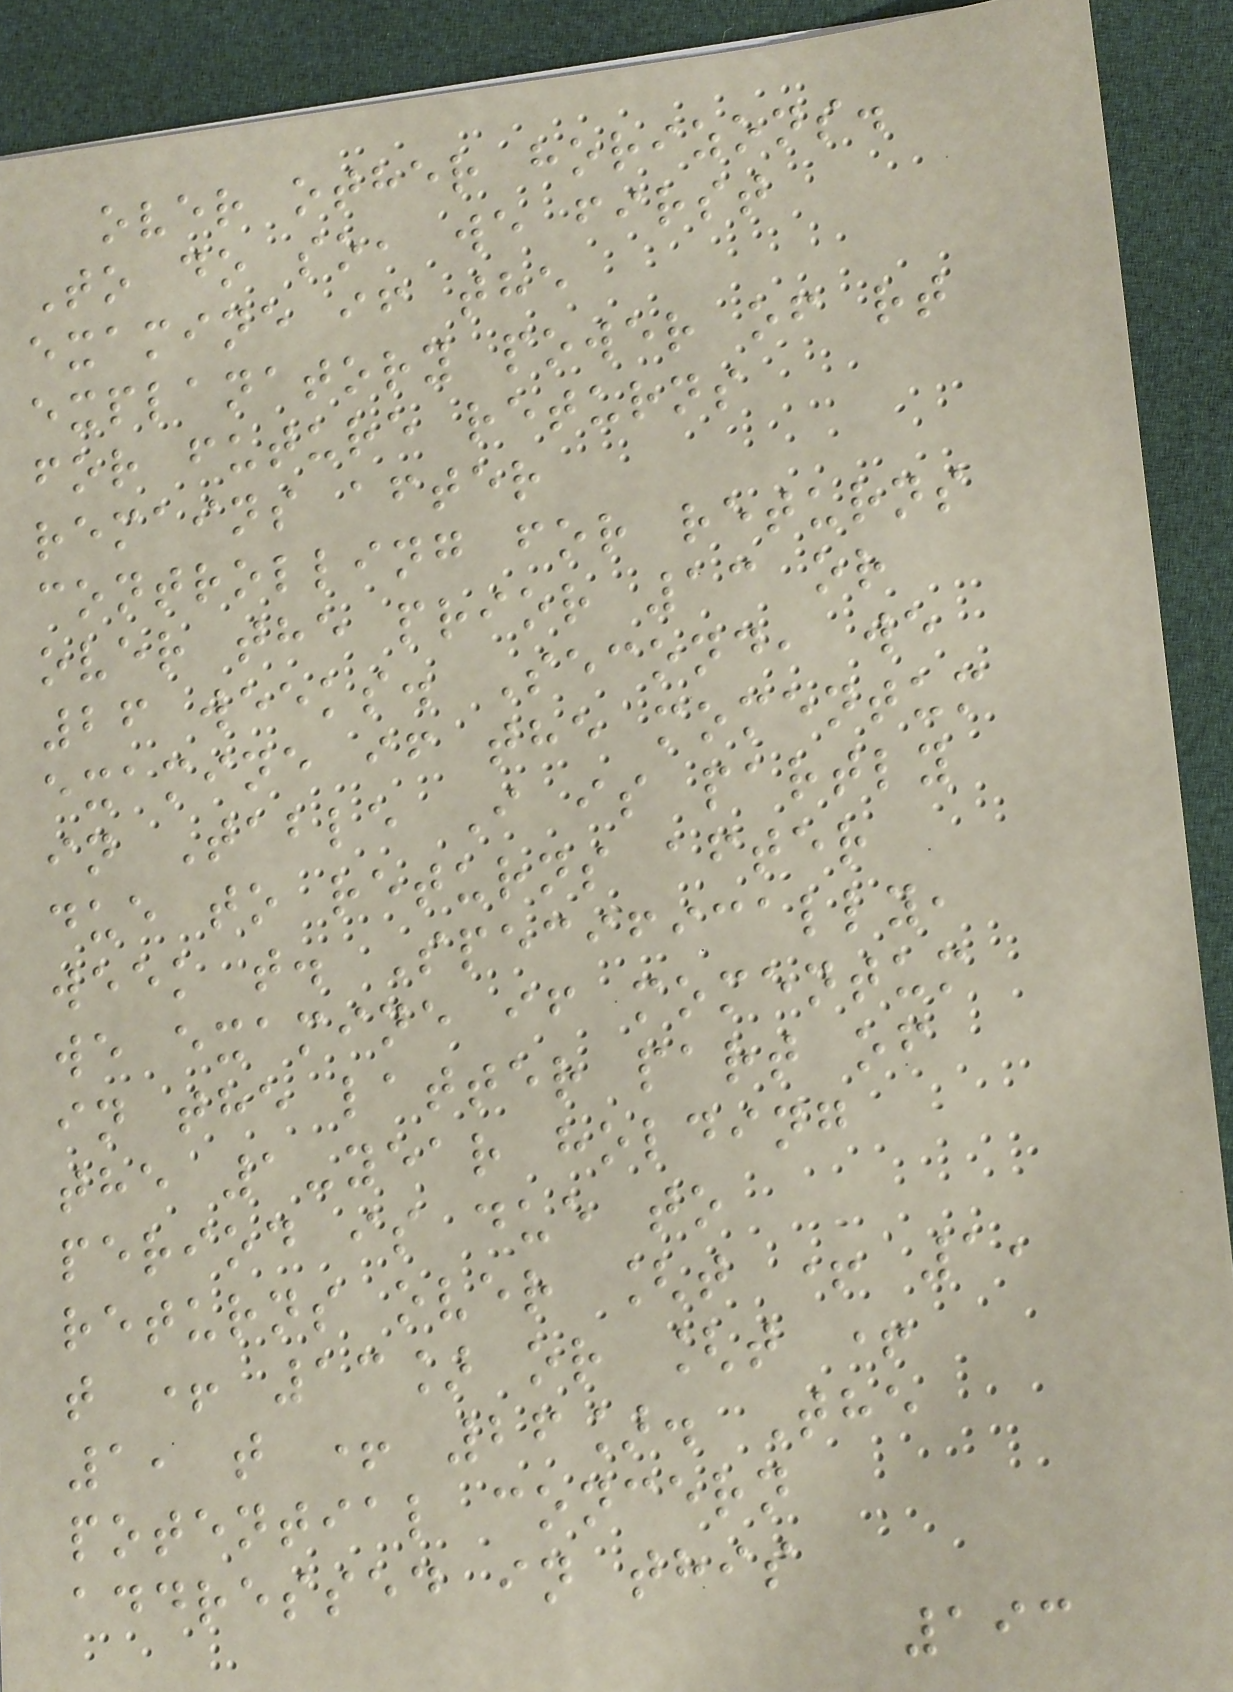over other horizons.
To do so, we first
examine if the
explanatory power of rt
for future returns
remains after
controlling for returns
over the prior 13 or
26 weeks. Second, we
examine if the momentum
in Table I is partly
due to returns after
week t. Specifically,
we examine if momentum
in the latter part of
the 1-year holding
period is due to
returns over [t + 1,
t + 13] or [t +
1, t + 26]. The
potential concern
addressed in this
193
